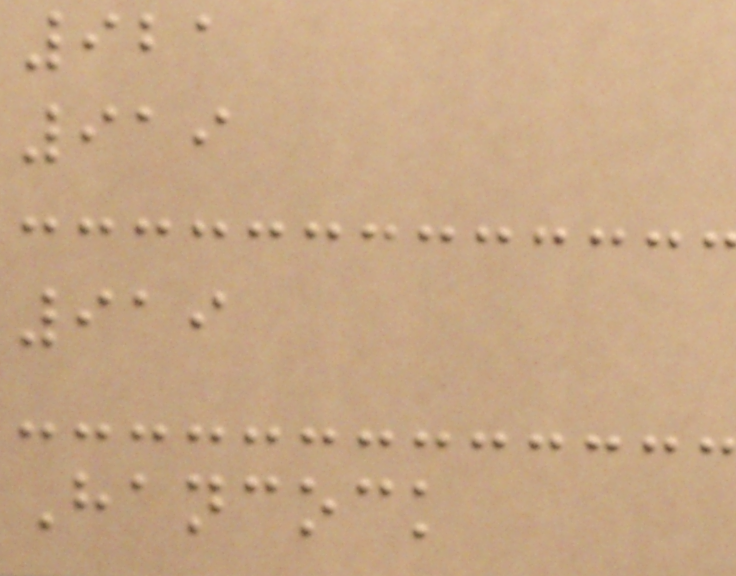921
919
919
Hancock
